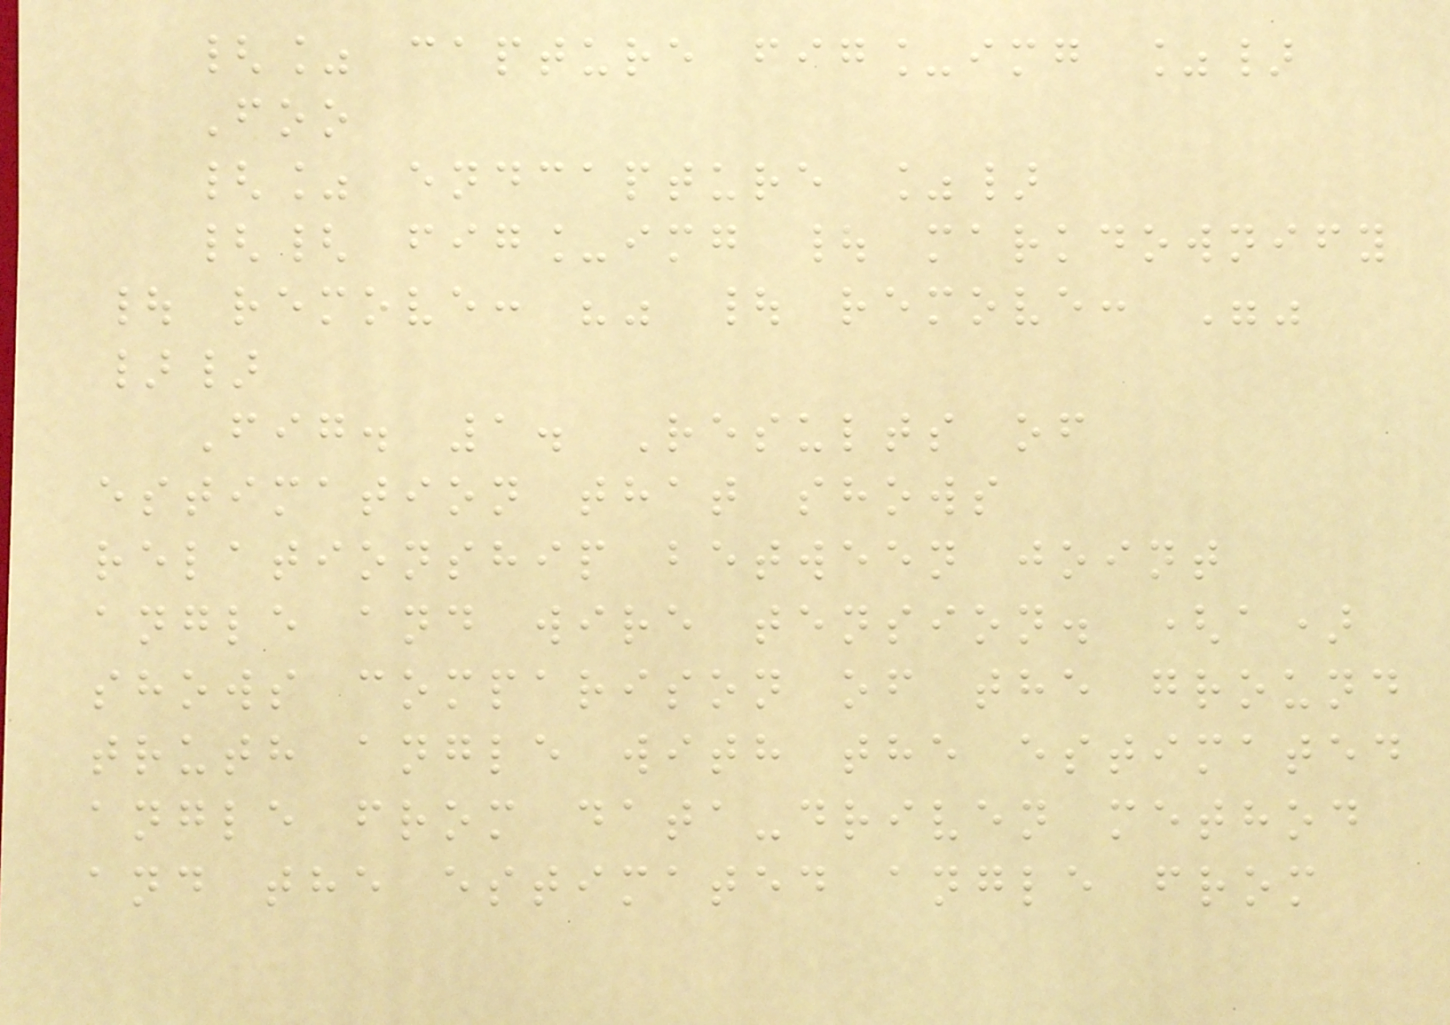{% capture fig_img %}
Foo
{% endcapture %}
{{ fig_img | markdownify
| remove: "" | remove: ""
}}
Fig. 1. Results of
estimation that shows
relationship between joint
angle and wire tension. (a)
shows comparison of the ground
truth angle with the estimated
angle from data-driven method
and the estimated angle from
